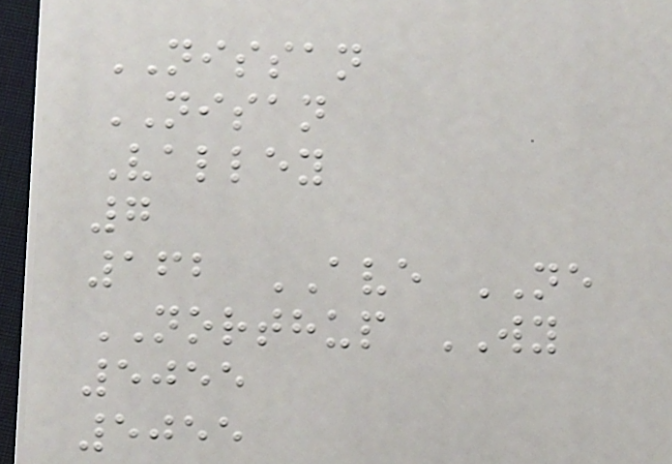NISSAN
NISAN
Valley
7
162 AVE NE
NORTHUP WY
5055
5055
